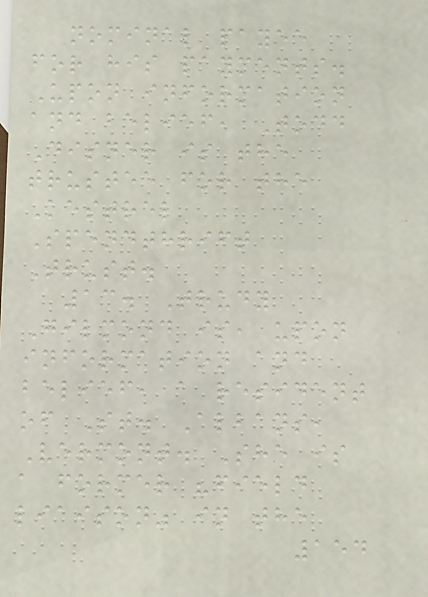nominal payee
for his payments.
Upon information
and belief, Todd
Disner is the
trustee for the
Kestrel
Spendthrift
Trust.
13. Trudy
Gilmond is, upon
information and
belief, a resident
of St. Albans,
Vermont. She is
a former "field
liaison" in the
154
